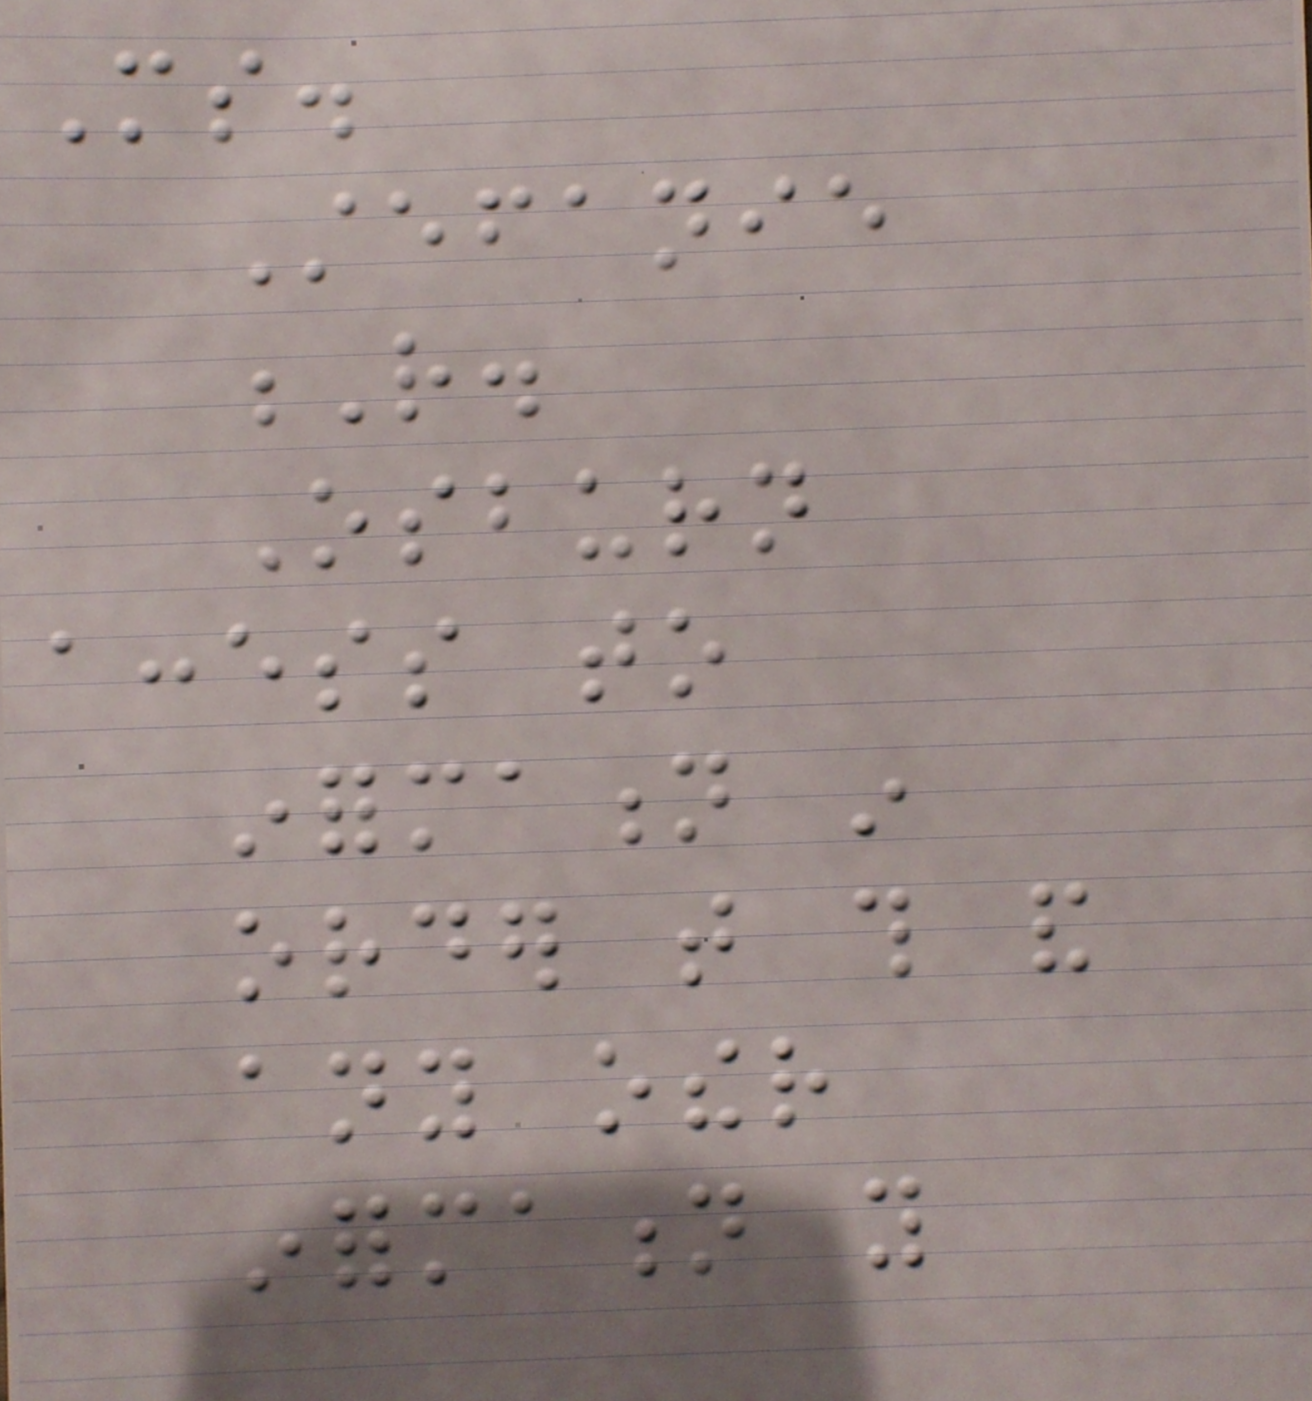Ms.
Stefanie
R.
Osburn
access to
information in
order that this and
any other
information you
